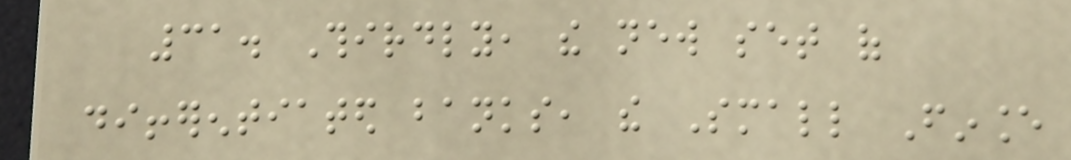31. Thirdly, the new set of
differentiated banks, the Small Finance
